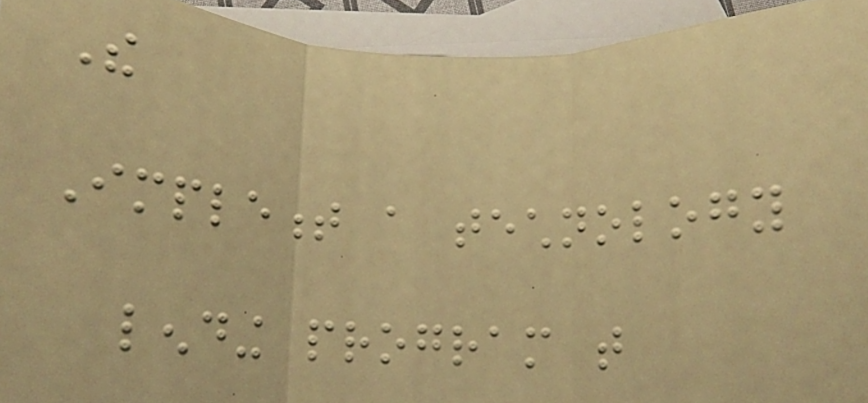The
Implement a technology
lending program that
